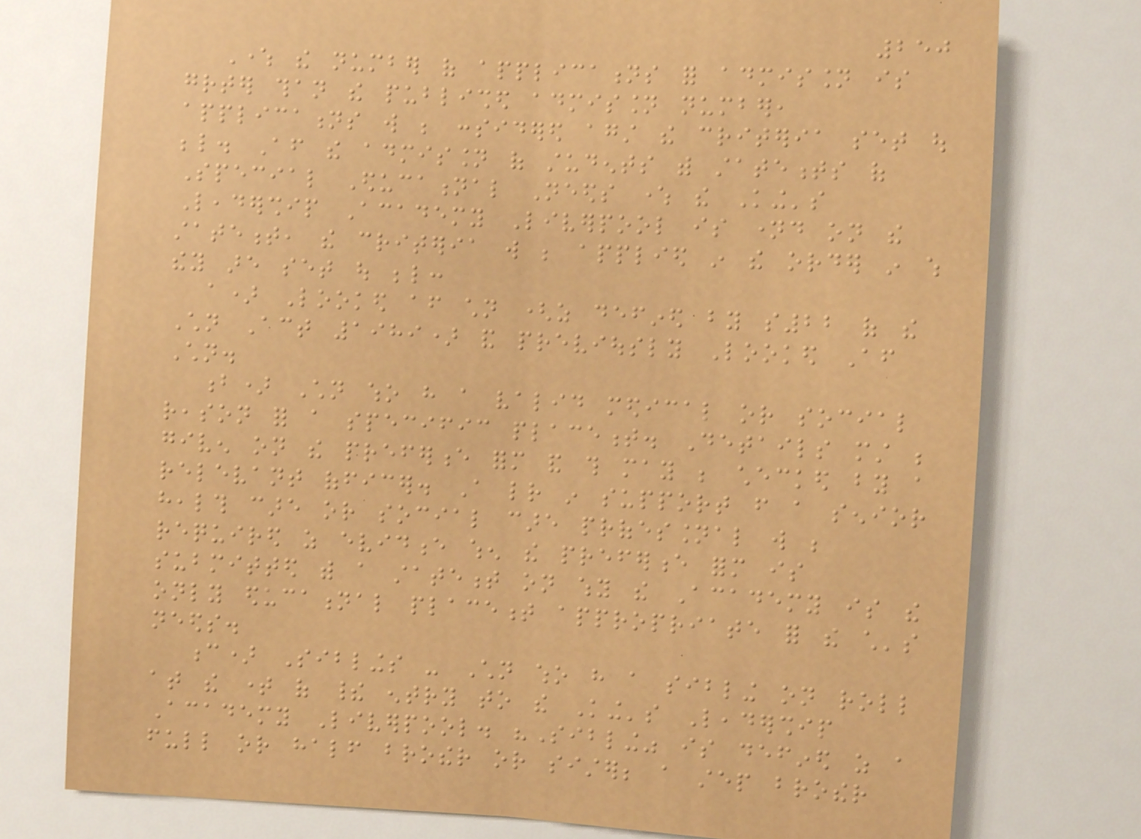250
Where the number of applications for admission is
greater than the published admission number,
applications will be considered against the criteria set out
below. After the admission of students with statements of
Special Educational Needs where the King's
Leadership Academy Liverpool is named on the
statement, the criteria will be applied in the order in which
they are set out below:
a) Looked after children (as defined by s22 of the
Children Act 1989) and previously Looked After
Children.
b) Children who have a valid medical or social
reason for a specific placement. Details must be
given on the preference form and this may be checked by a
relevant officer. A letter in support from a senior
health care or social care professional will be
required as evidence when the preference form is
submitted with a statement on why the Academy is the
only educational placement appropriate for the child's
needs.
c) Siblings - Children who have a sibling on roll
at the time of their entry to the King's Leadership
Academy Liverpool. "Sibling" is defined as a
full or half brother or sister; a step brother
